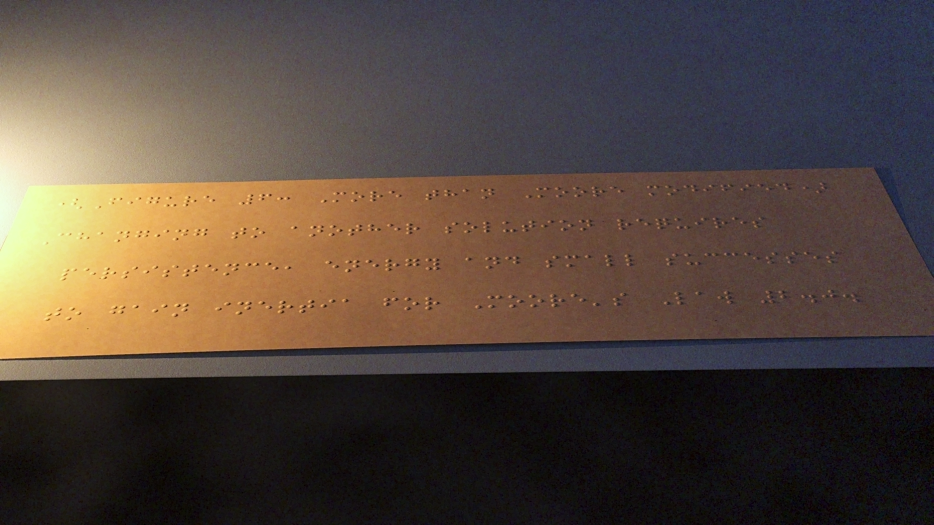(Figure 6: More than Moore modified)
Changing to another solution requires
persistence, energy and small successes
to gain inertia for Moore's Law 2.0.
